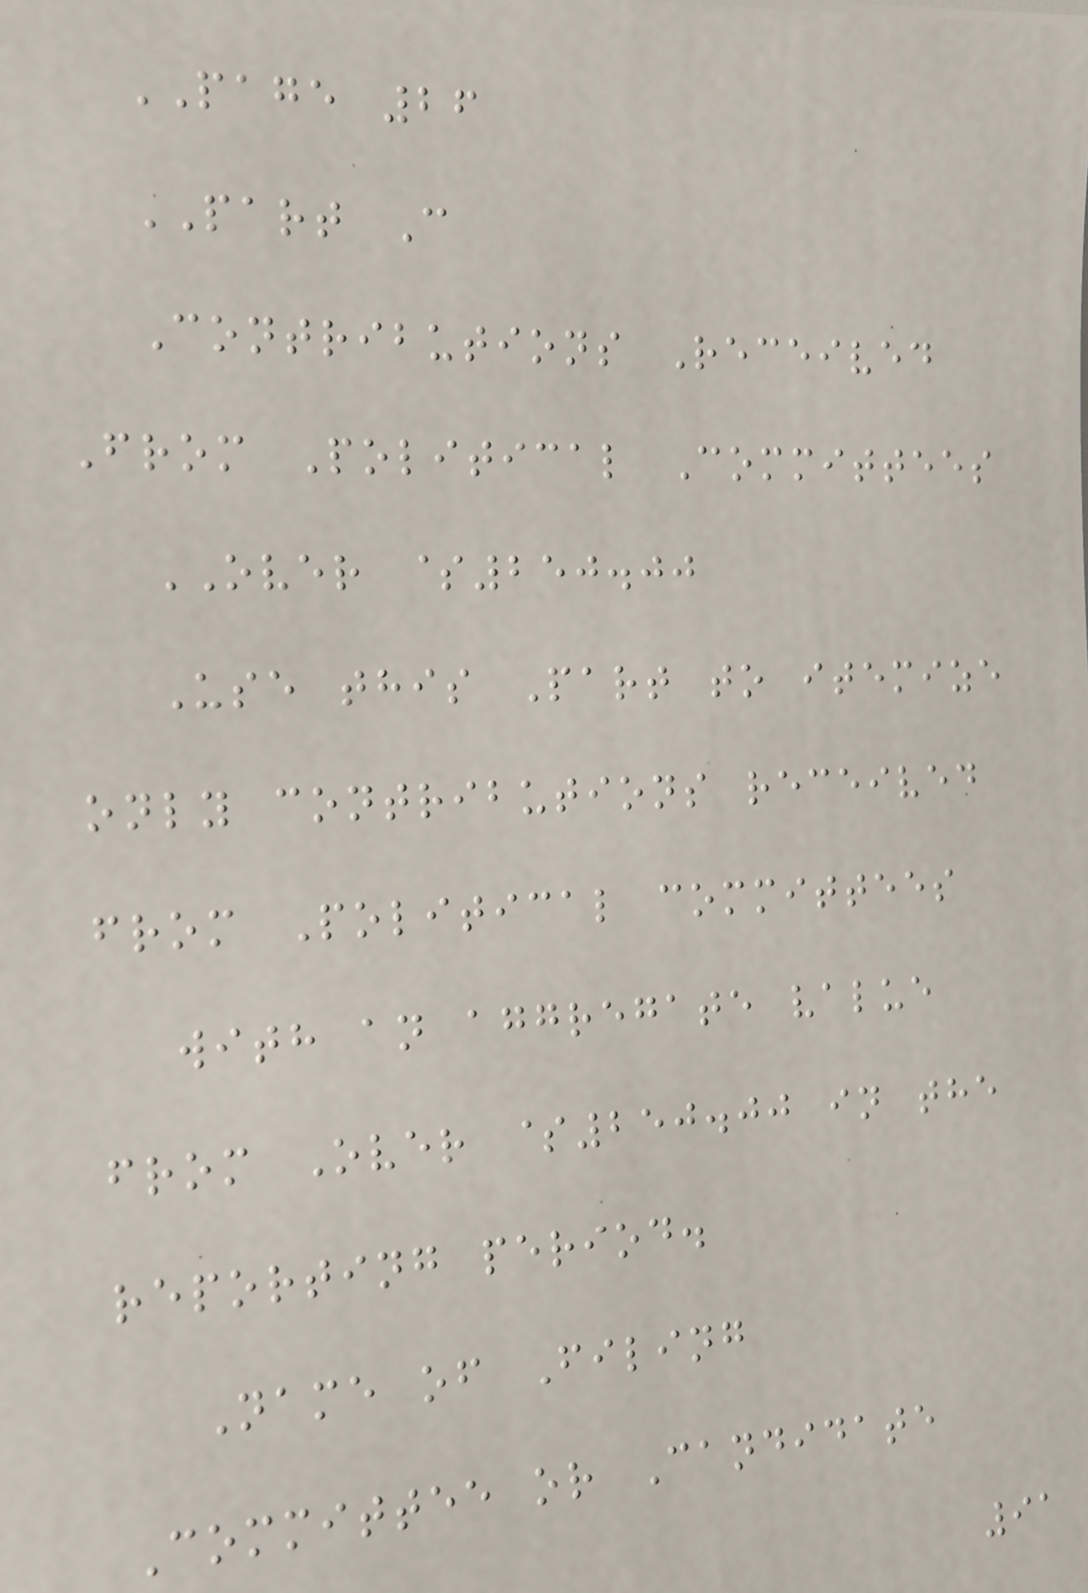PAGE 26
PART C
Contributions Received
From Political Committees
OVER $250.00
Use this Part to itemize
only contributions received
from Political committees
with an aggregate value
from Over $250.00 in the
reporting period.
Name of Filing
Committee or Candidate
91
